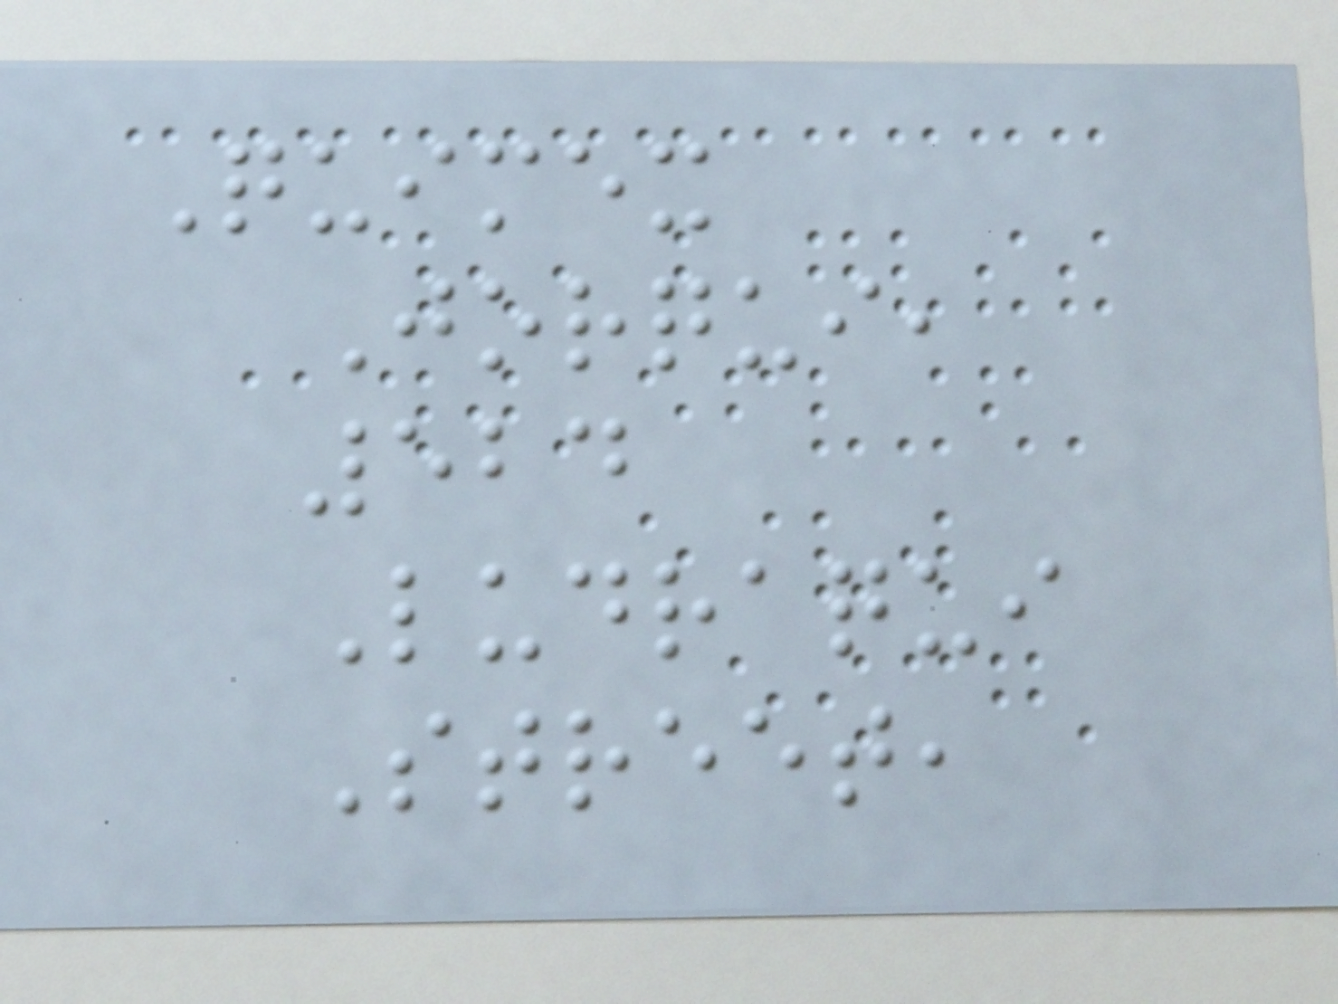Quimex
Jorqui,
524
Ludraqui
Street,
